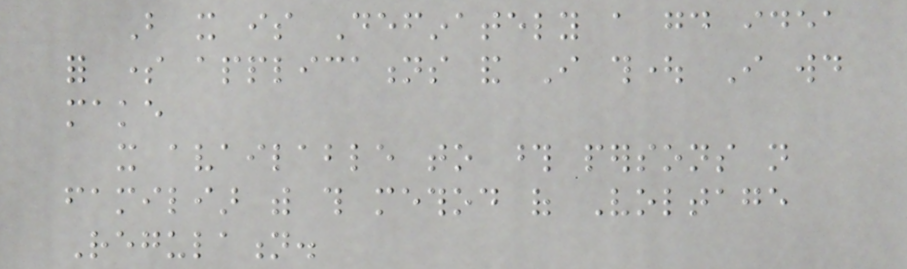But it is Definately a good idea
for some applications and I thought I would
make
it available to those persons not
familiar with this method of Voltage
Regulation.
